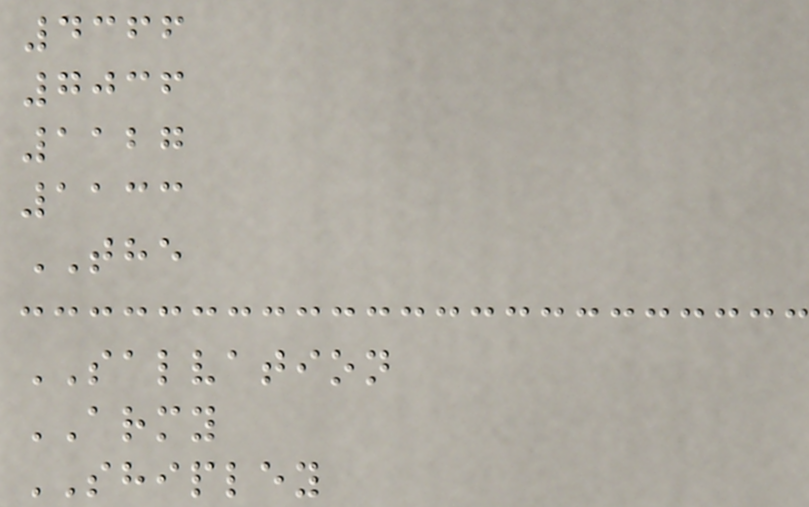4366
7036
1127
1133
THE
SALVATION
ARMY
SHIPLEY
